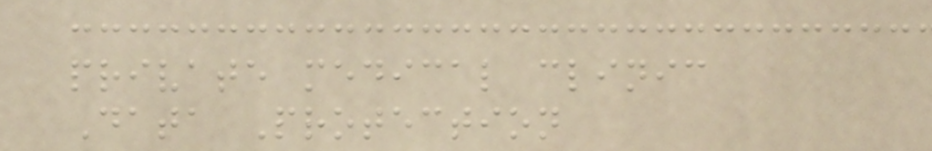private medical clinic
Data Protection
